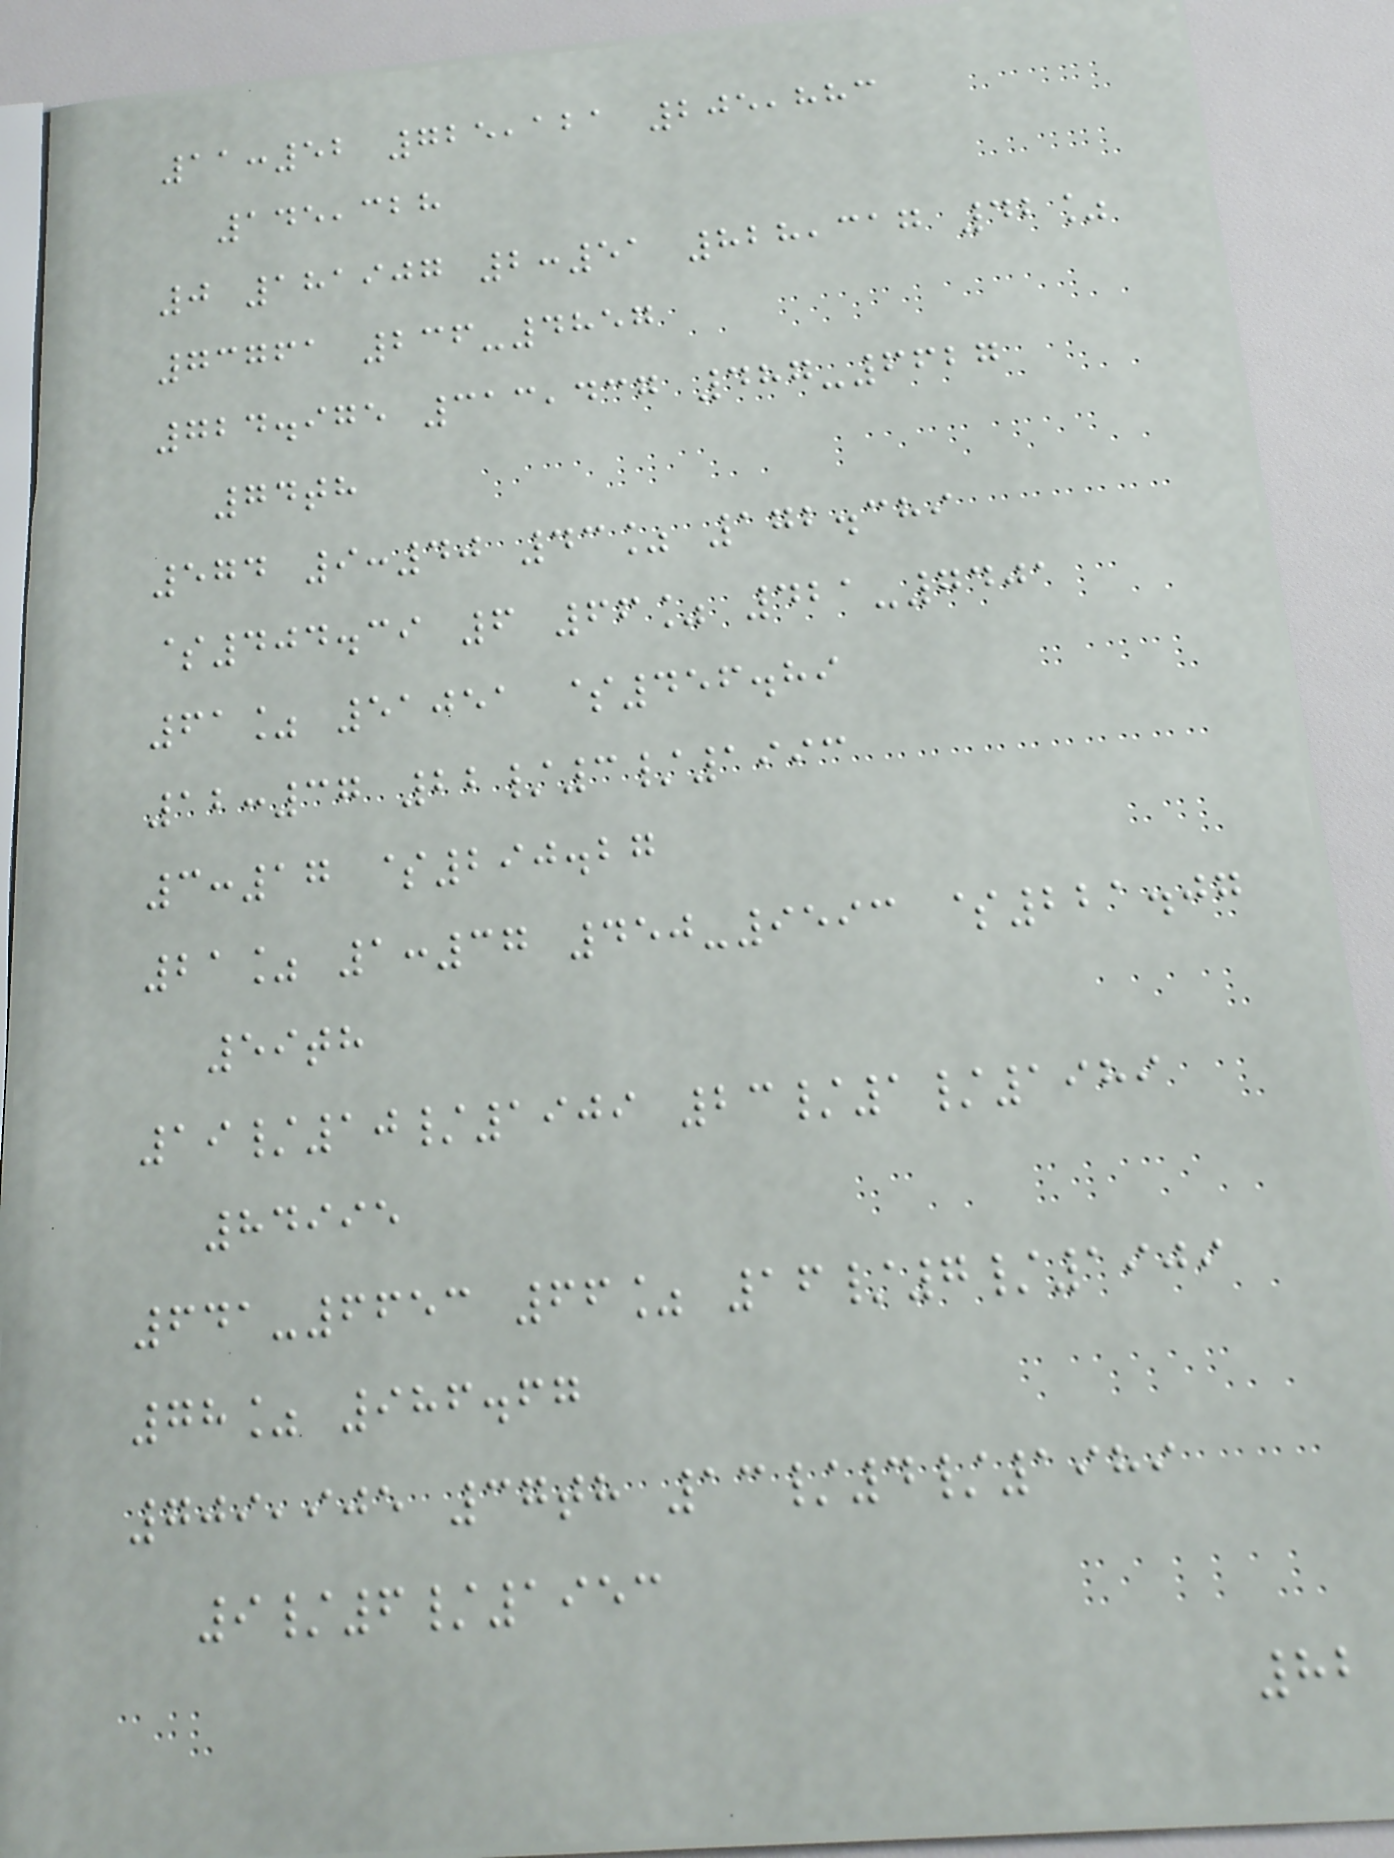11:52 725,121 205,883
145,328
0 181907 2:51 828,317 42%
73761 236-4857
724.975 313,437 487-6627
74th
574 9:40 43% 172.389
$404.39 6 66% 421-7401
61% 51051 $456.89
12:37 22/3/1993
3:17 $290.27
21% 1:37 450-9593 $221.07
59th
19/10/1909 23/1/1989
84995
641-6653 66% 16/7/1909
78% 986.67
709,905 37th 13/4/1989
9/6/1953
82
